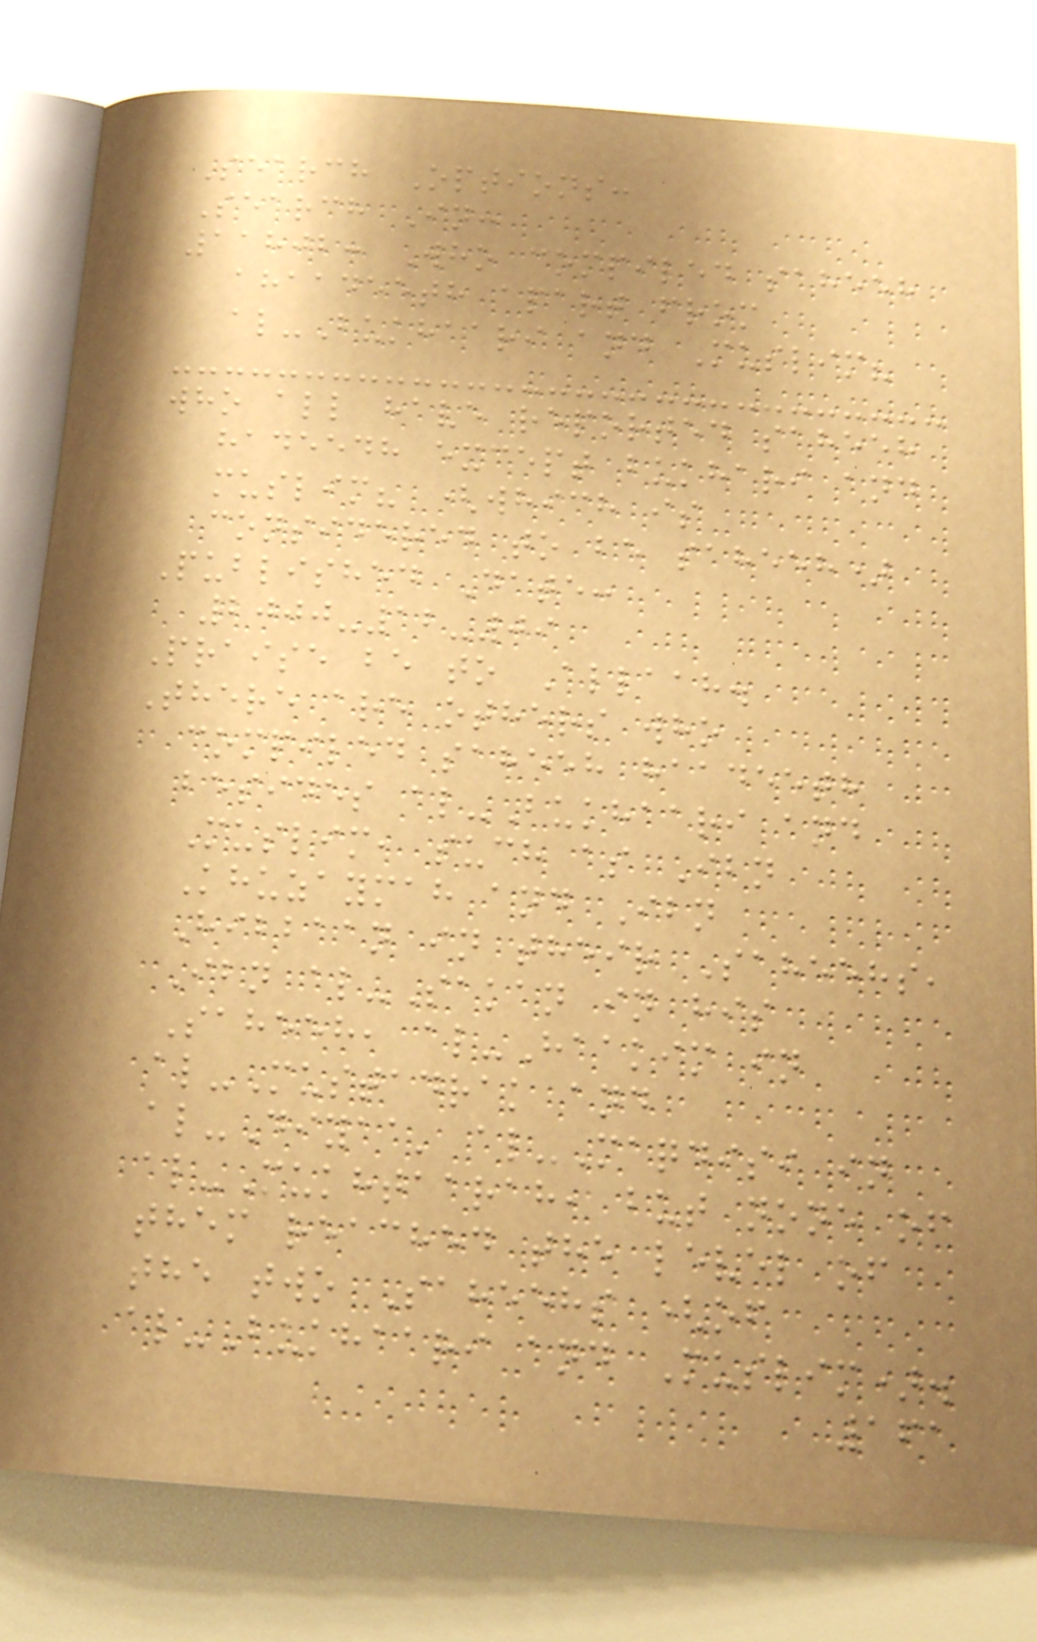Search Options:
Search In:
11802: Who compiled saheeh
ahaadeeth apart from
al-Bukhaari and Muslim?
who all have reported saheeh
hadeedh except bukhari and
muslim? (which is
considered to be saheeh)
Published Date:
2000-12-09
Praise be to Allaah.
There are others who
compiled saheeh haadeeth
besides al-Bukhaari and
Muslim, such as Ibn
Khuzaymah and Ibn
Hibbaan in their Saheehs,
Ibn al-Sakan in his
Saheeh, al-Haakim in
al-Mustadrak and
al-Diyaa' al-Maqdisi in
al-Mukhtaarah, but none of
them reached the level of
the two Saheehs (of
al-Bukhaari and Muslim).
161
